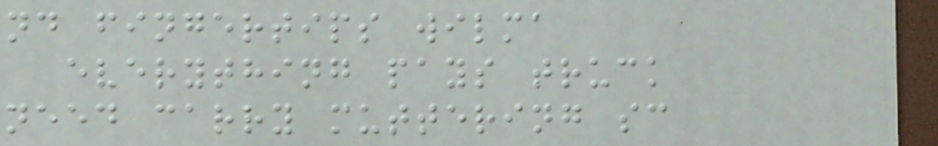nd fingertips wilma
everything pays truck
need carry muttering sc
